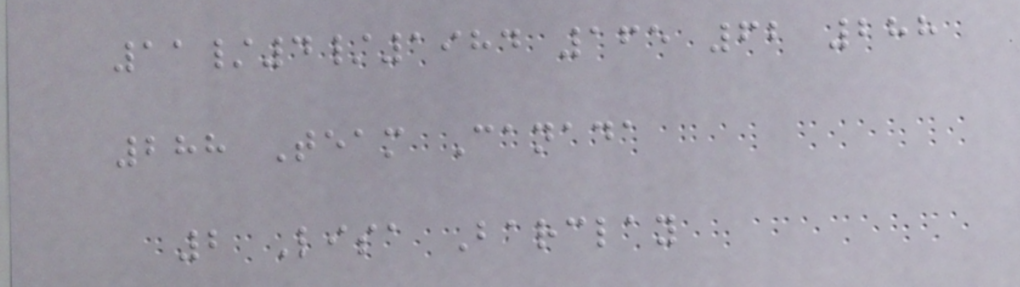11/4/1984 165 62 288
288 Team Canada
2 Lisa Barclay
